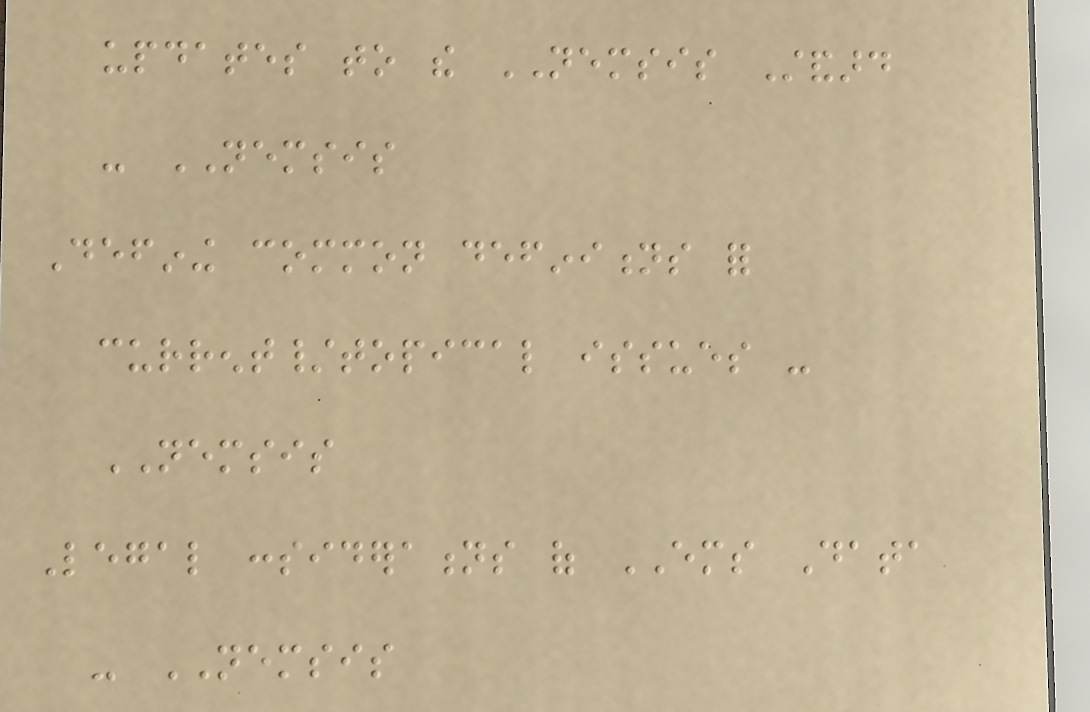updates to the NEMSIS Standard
- NEMSIS
Defining common definitions for
current/topical issues -
NEMSIS
Legal considerations of EMS Data
- NEMSIS
